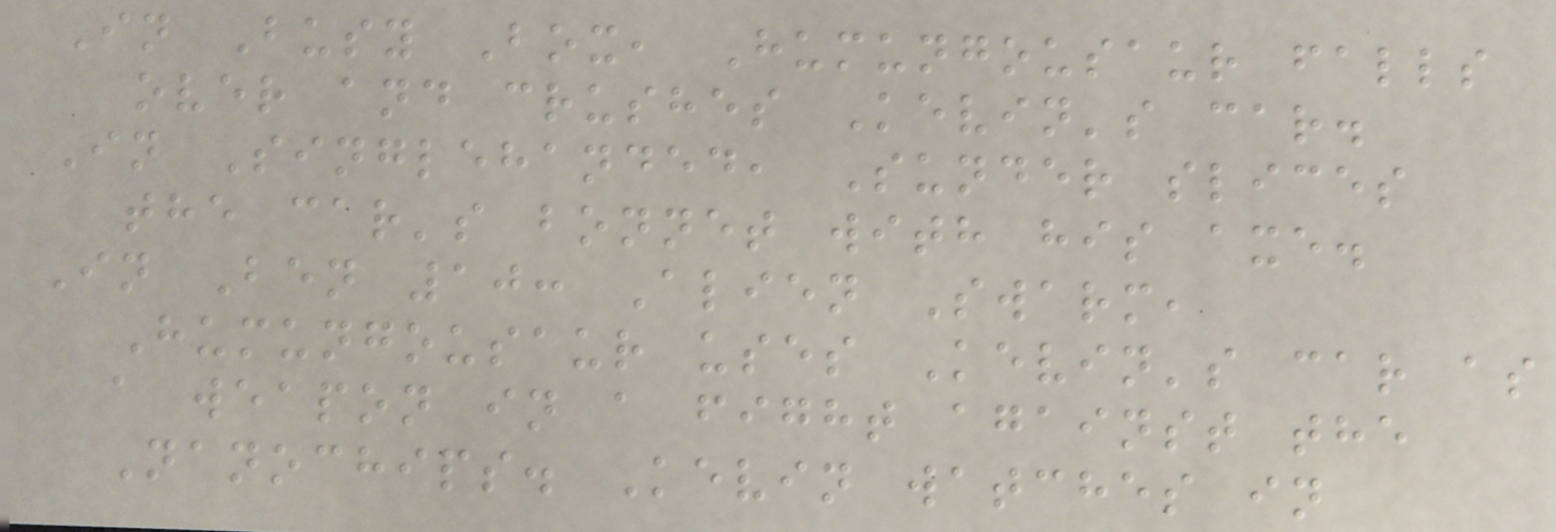In Busy Box, Humungousaur falls
over and crushes Kevin's car.
In Singlehanded, Sunder slices
the car's bonnet with his axe.
In Ben 10: Alien Swarm,
Humungousaur uses Kevin's car as
a weapon in a fight against the
Nanochips. Kevin watches in
